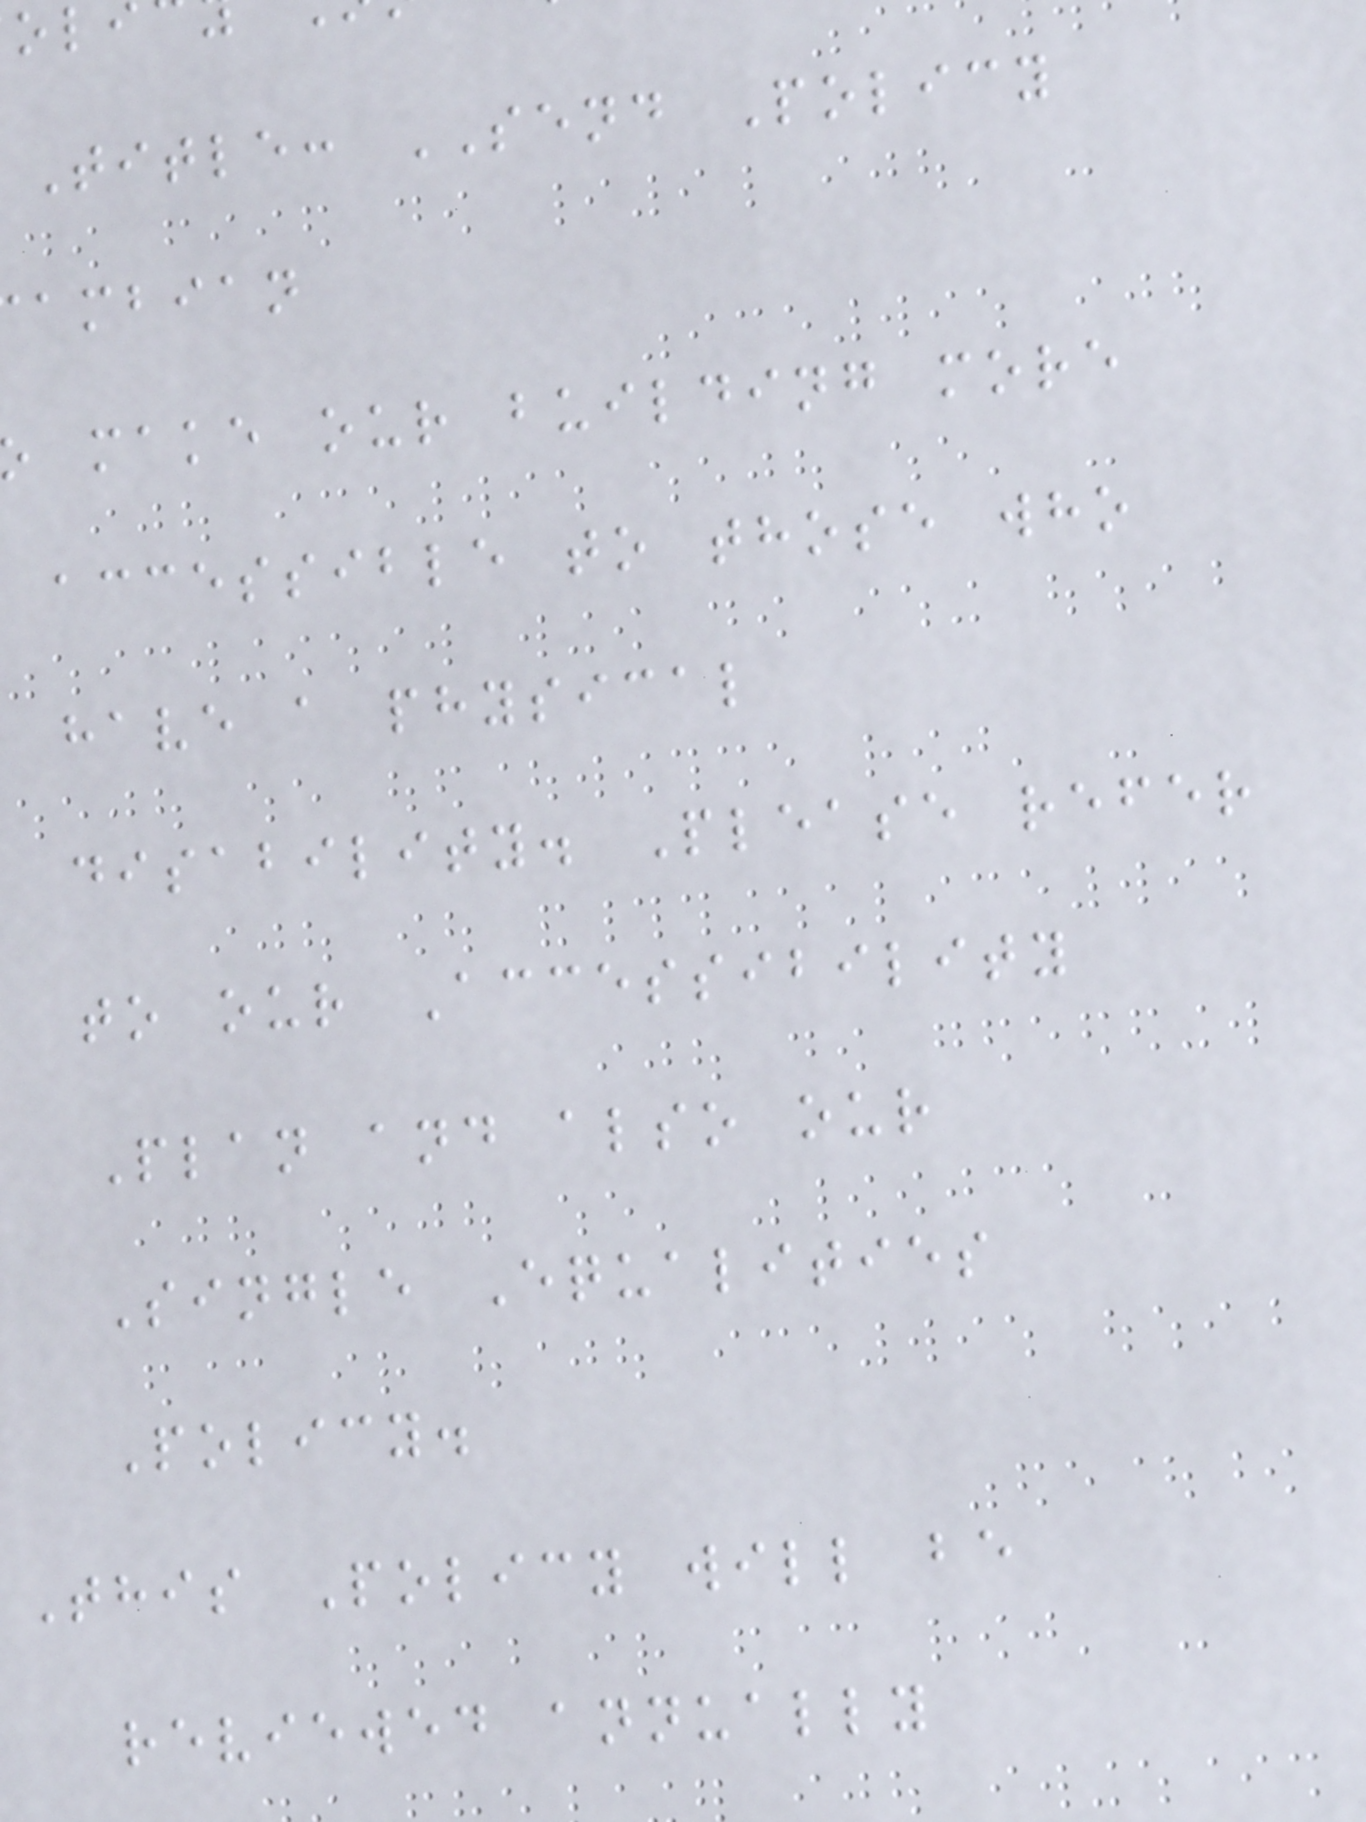Title: SEND Policy
ambian
make our building more
accessible to those who
have a physical
disability. Please refer
to our Accessibility
Plan and also our
Single Equalities
Policy.
This Policy will be
reviewed annually
